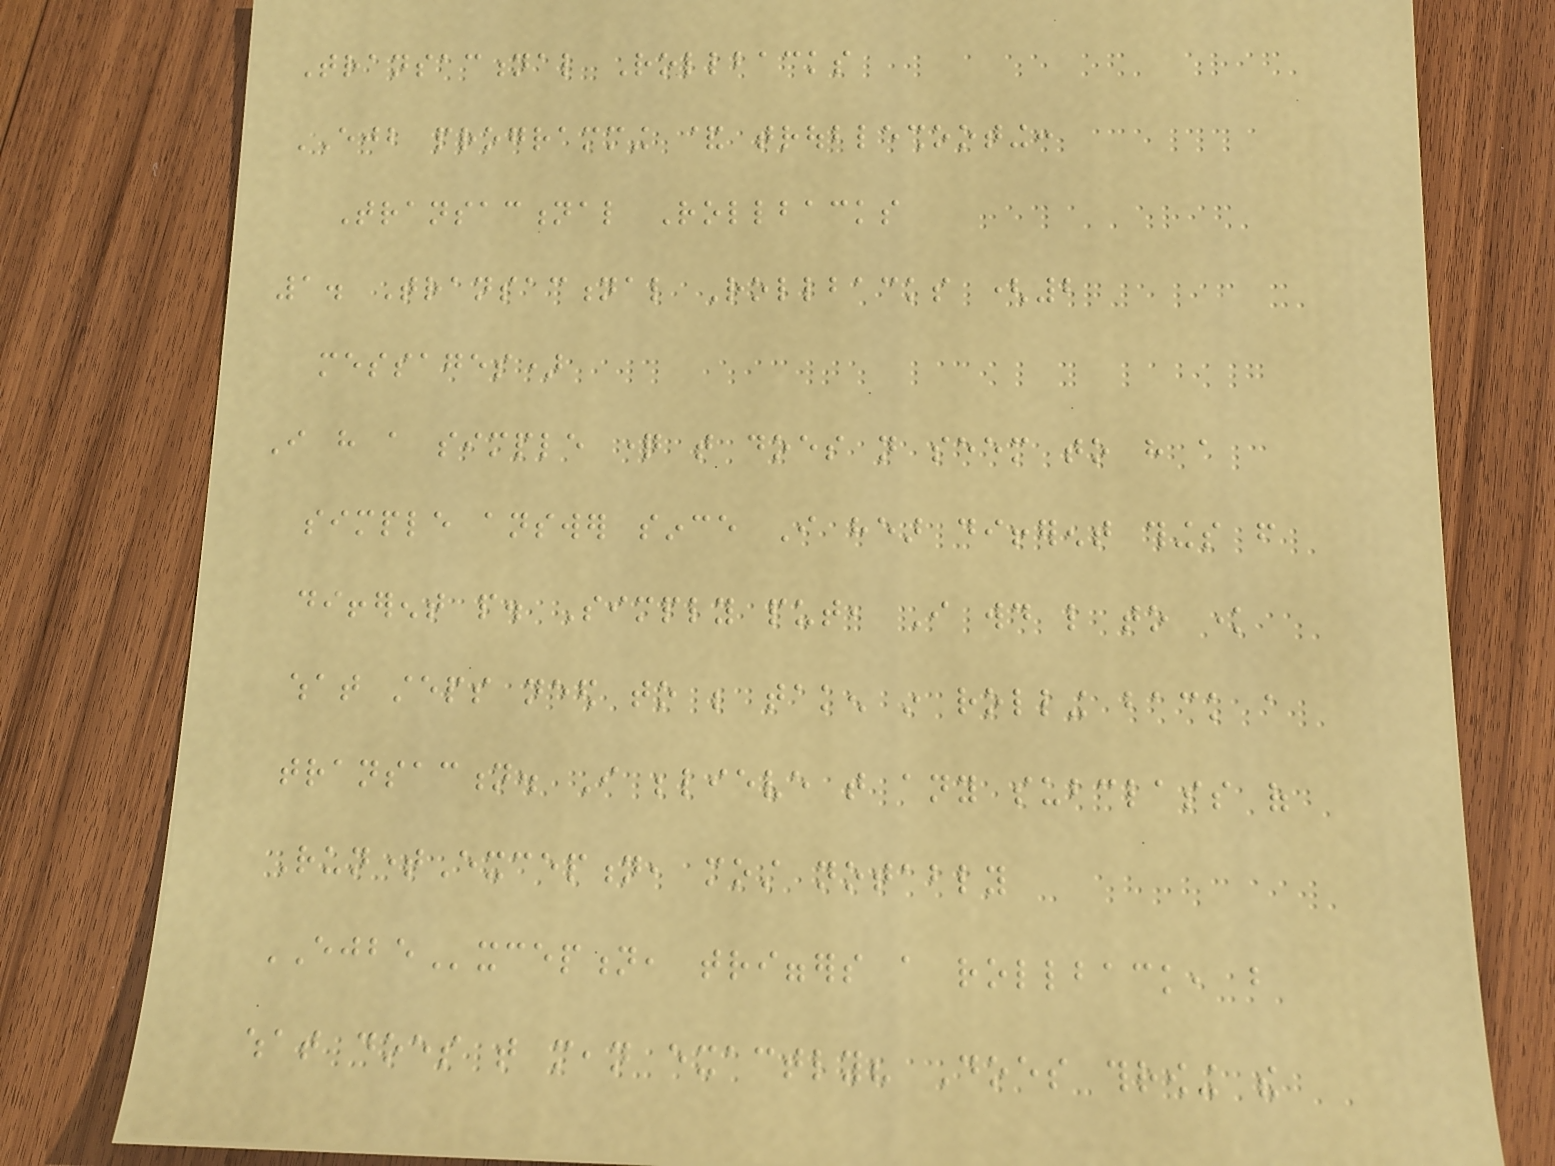Transactional Rollbacks
EJB programming & troubleshooting:
Transactional Rollbacks
1. Transactional Rollbacks (2
messages)
I have a simple question that does not seem to have a
simple answer since I hear different things from
different people. Simply put, I would like to know
what steps need to be taken in rolling back a
transaction. I believe that any subclass of
RuntimeException, most notably
EJBException, triggers a rollback, but
what does that mean exactly? Does throwing the
